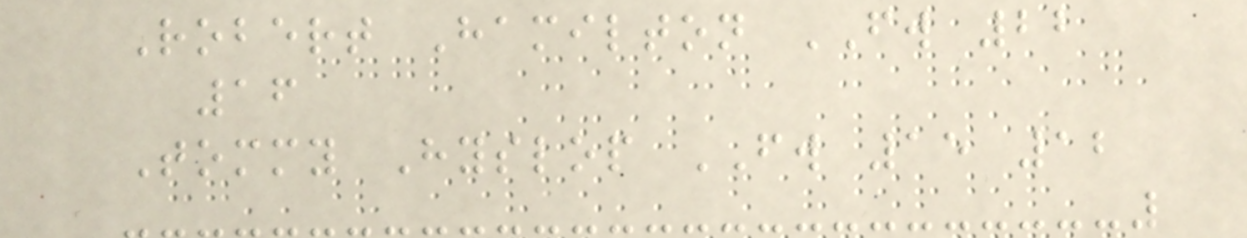Robert Hamilton FW 22
16
Tommy Hyslop FW 15 12
